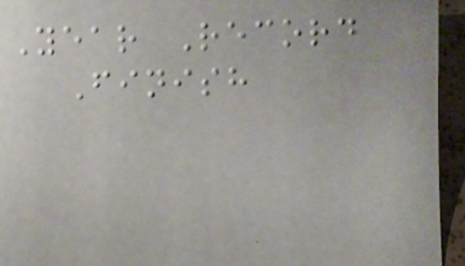Year Record
Finish
